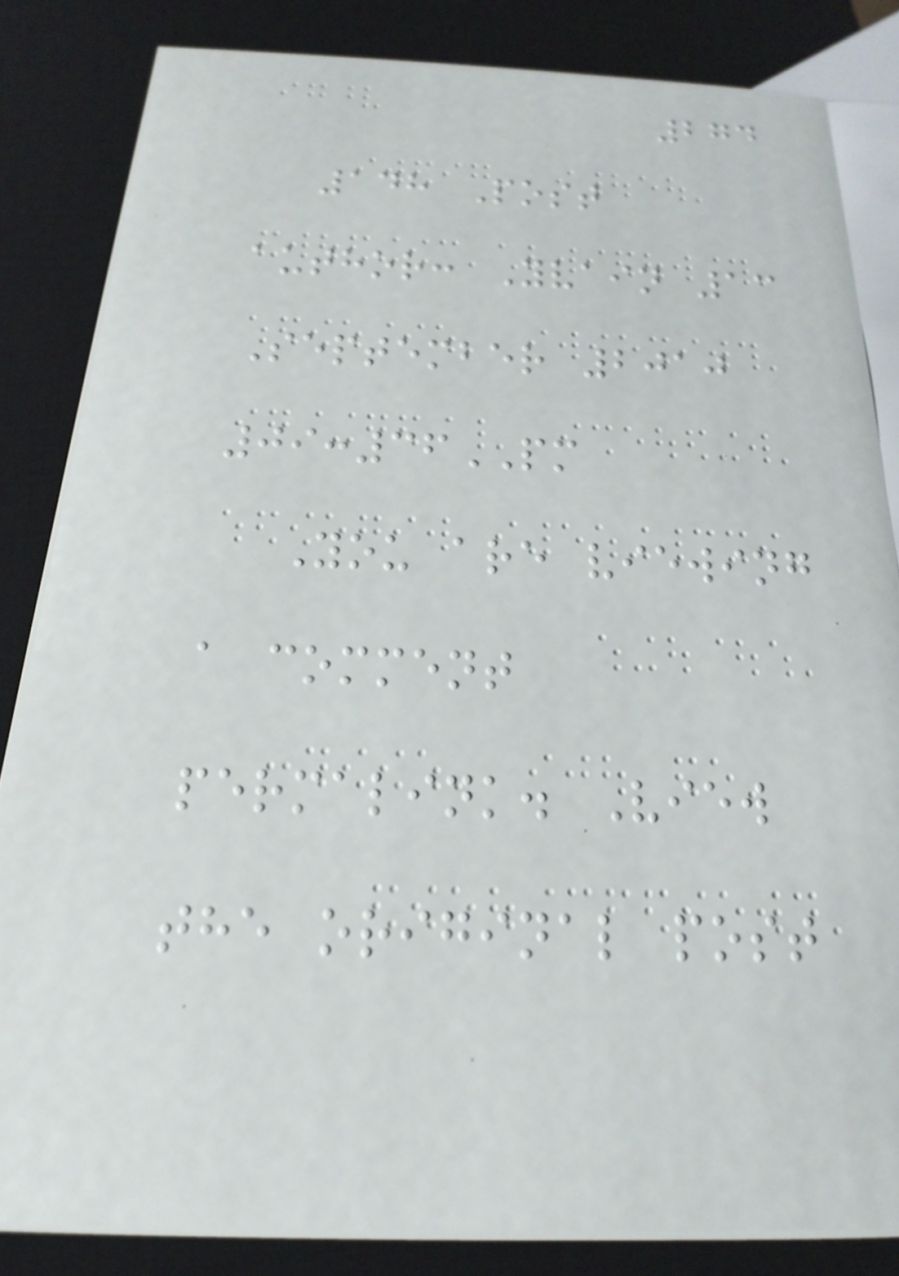274
148 Post
author: Yvain 13
September 2010
09:36PM
You are viewing
a comment
permalink. View
the original post
